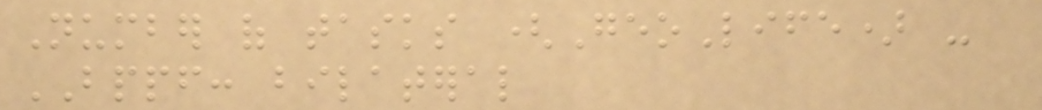Number of tasks (GeoLife) -
BPPF: bilateral
